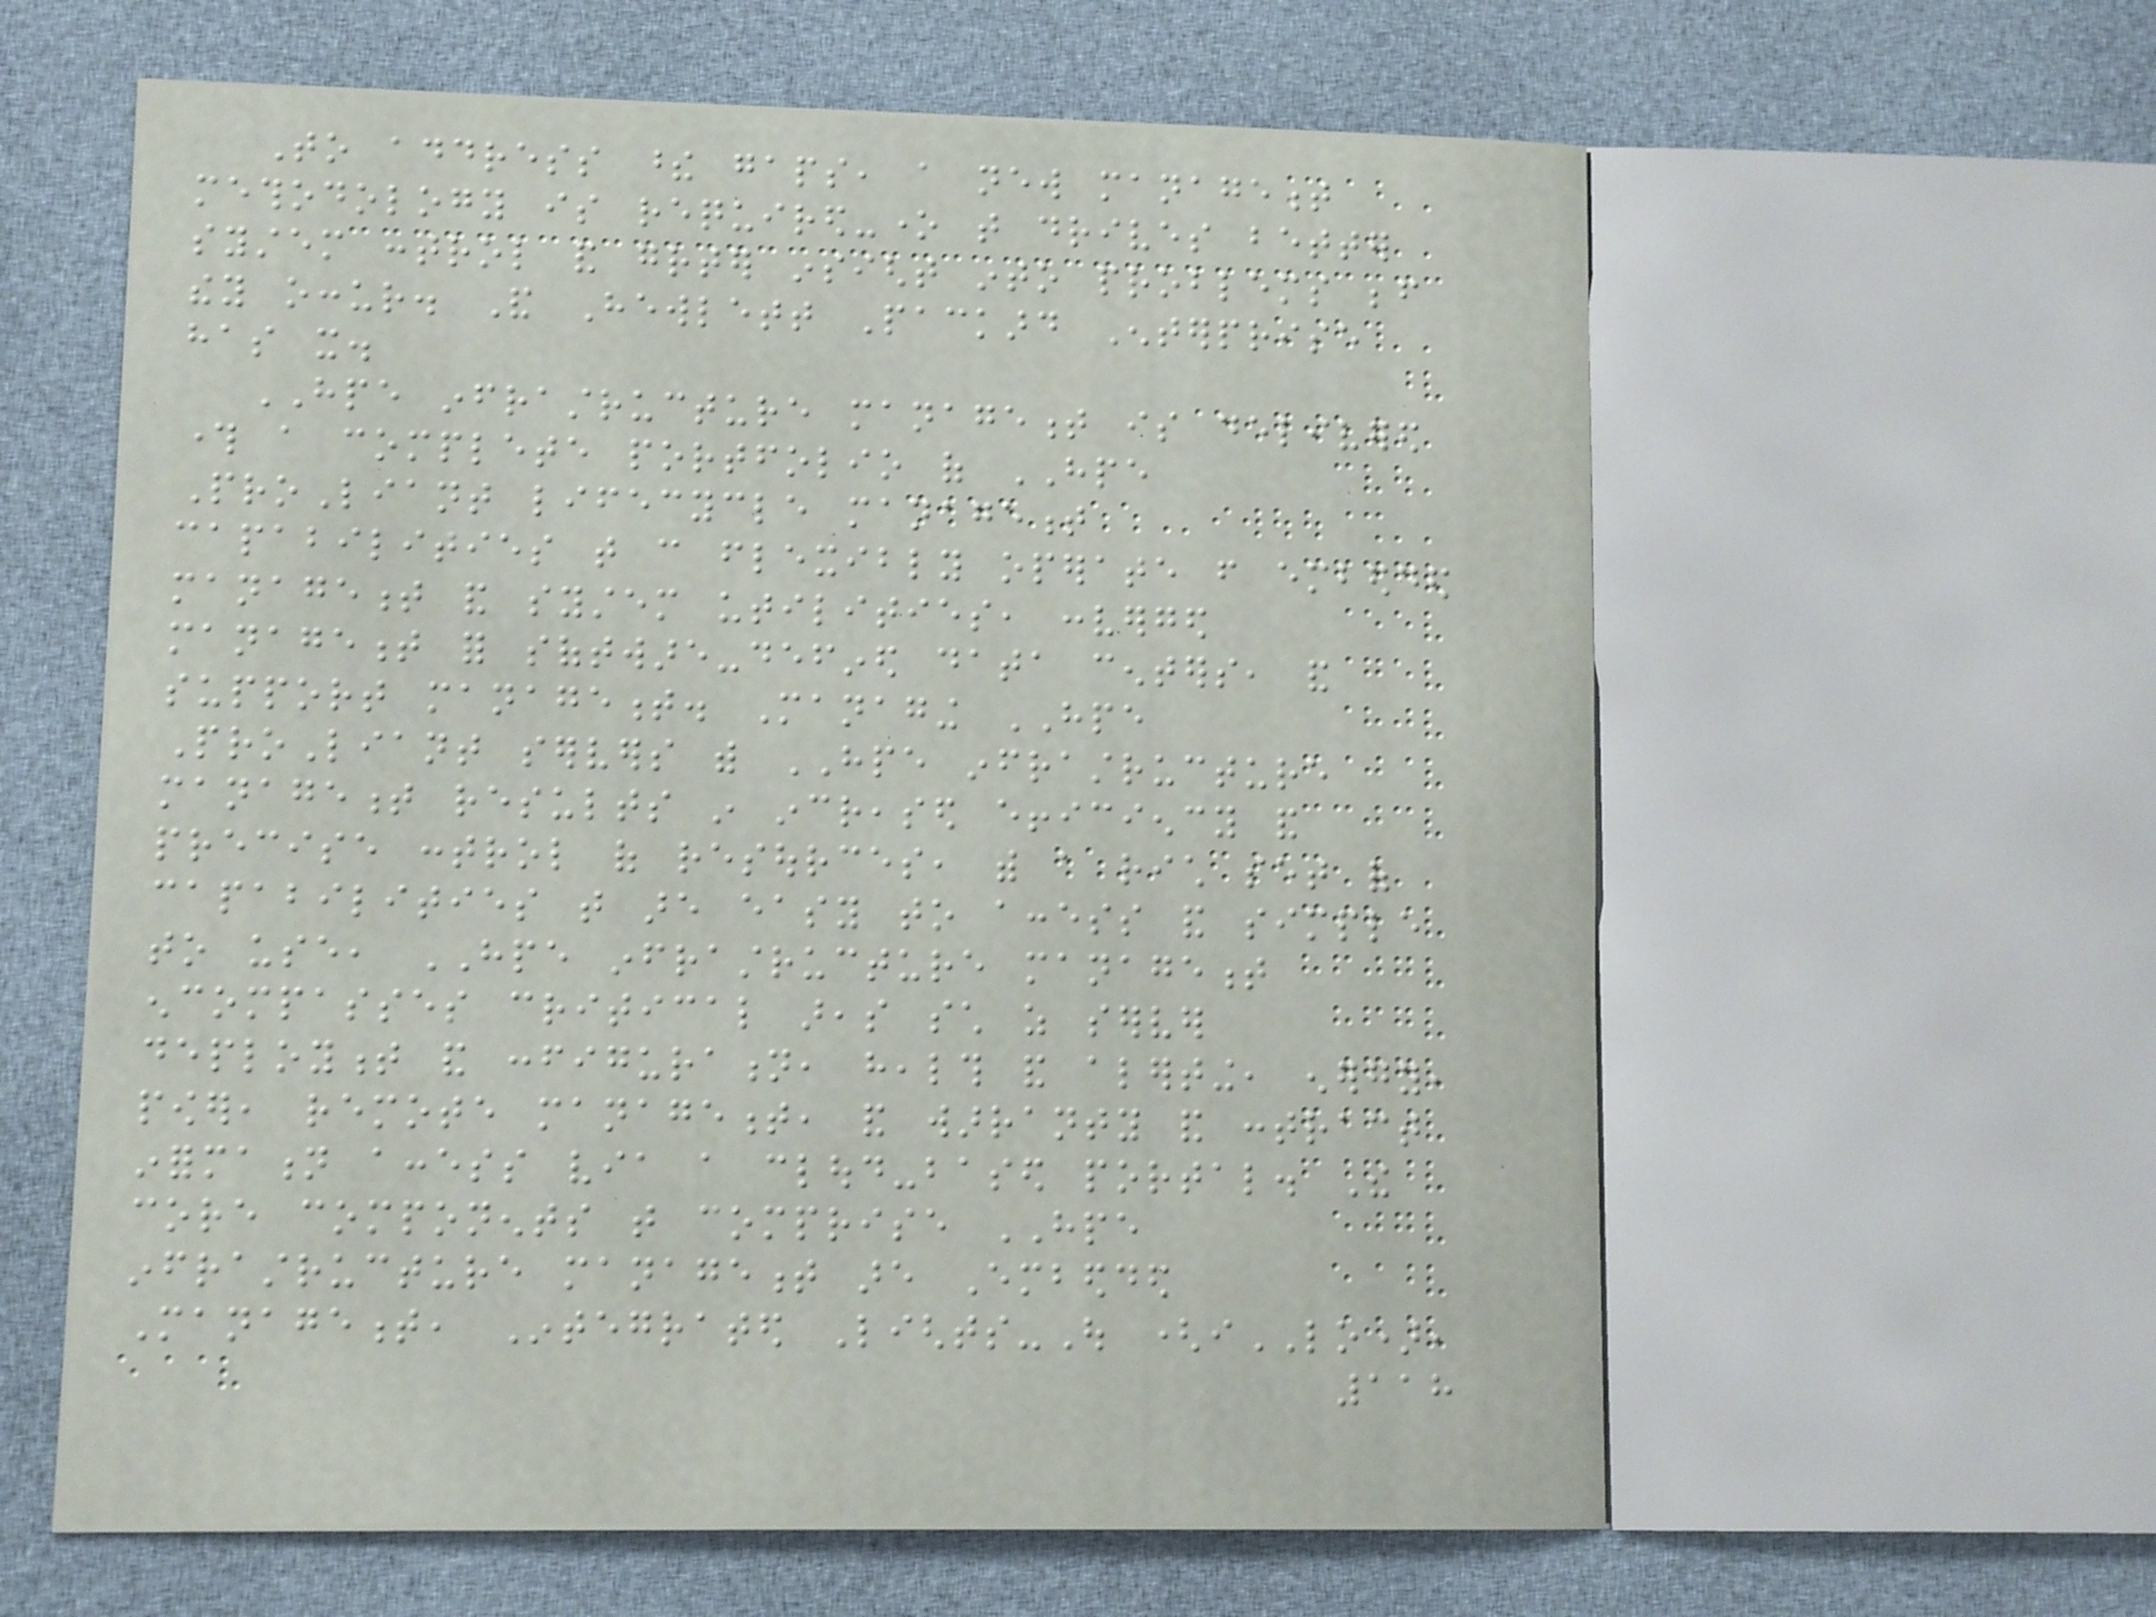To address these gaps, a new management
methodology is required-one that drives better
system control and greater insight into problems before
they occur. And Hewlett Packard Enterprise
has it.
HPE infrastructure management is delivered
through a complete portfolio of HPE
ProLiant lifecycle management
capabilities that can flexibly operate from embedded
management and system utilities, converged
management for software-defined data centers, and
support management. Managing HPE
ProLiant servers with HPE infrastructure
management results in increased efficiency and
precise control of resources, with a rich set of
capabilities that are easy to access and simple
to use, HPE infrastructure management
encompasses critical areas such as server
deployment and configuration, health and alerting, energy,
power, remote management, and warranty and contract
information access via a cloud-based portal. The
core components that comprise HPE
infrastructure management are Embedded
Management, Integrated Lights-Out (iLO),
118
